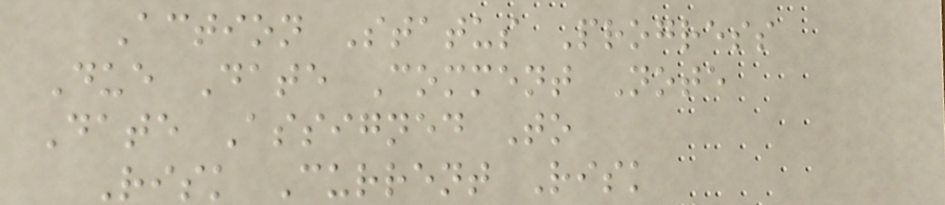Action Status Progress
Due Date Comment Note
Date Assigned To
Risk Current Risk
